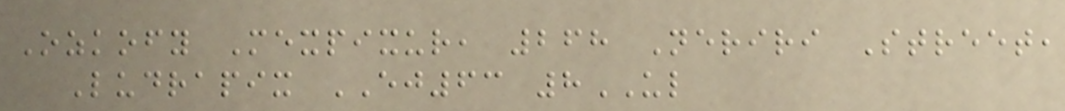Ozkofy Mexpixur, 268 Neriri Street,
Ludrapix EJ63 8UL
